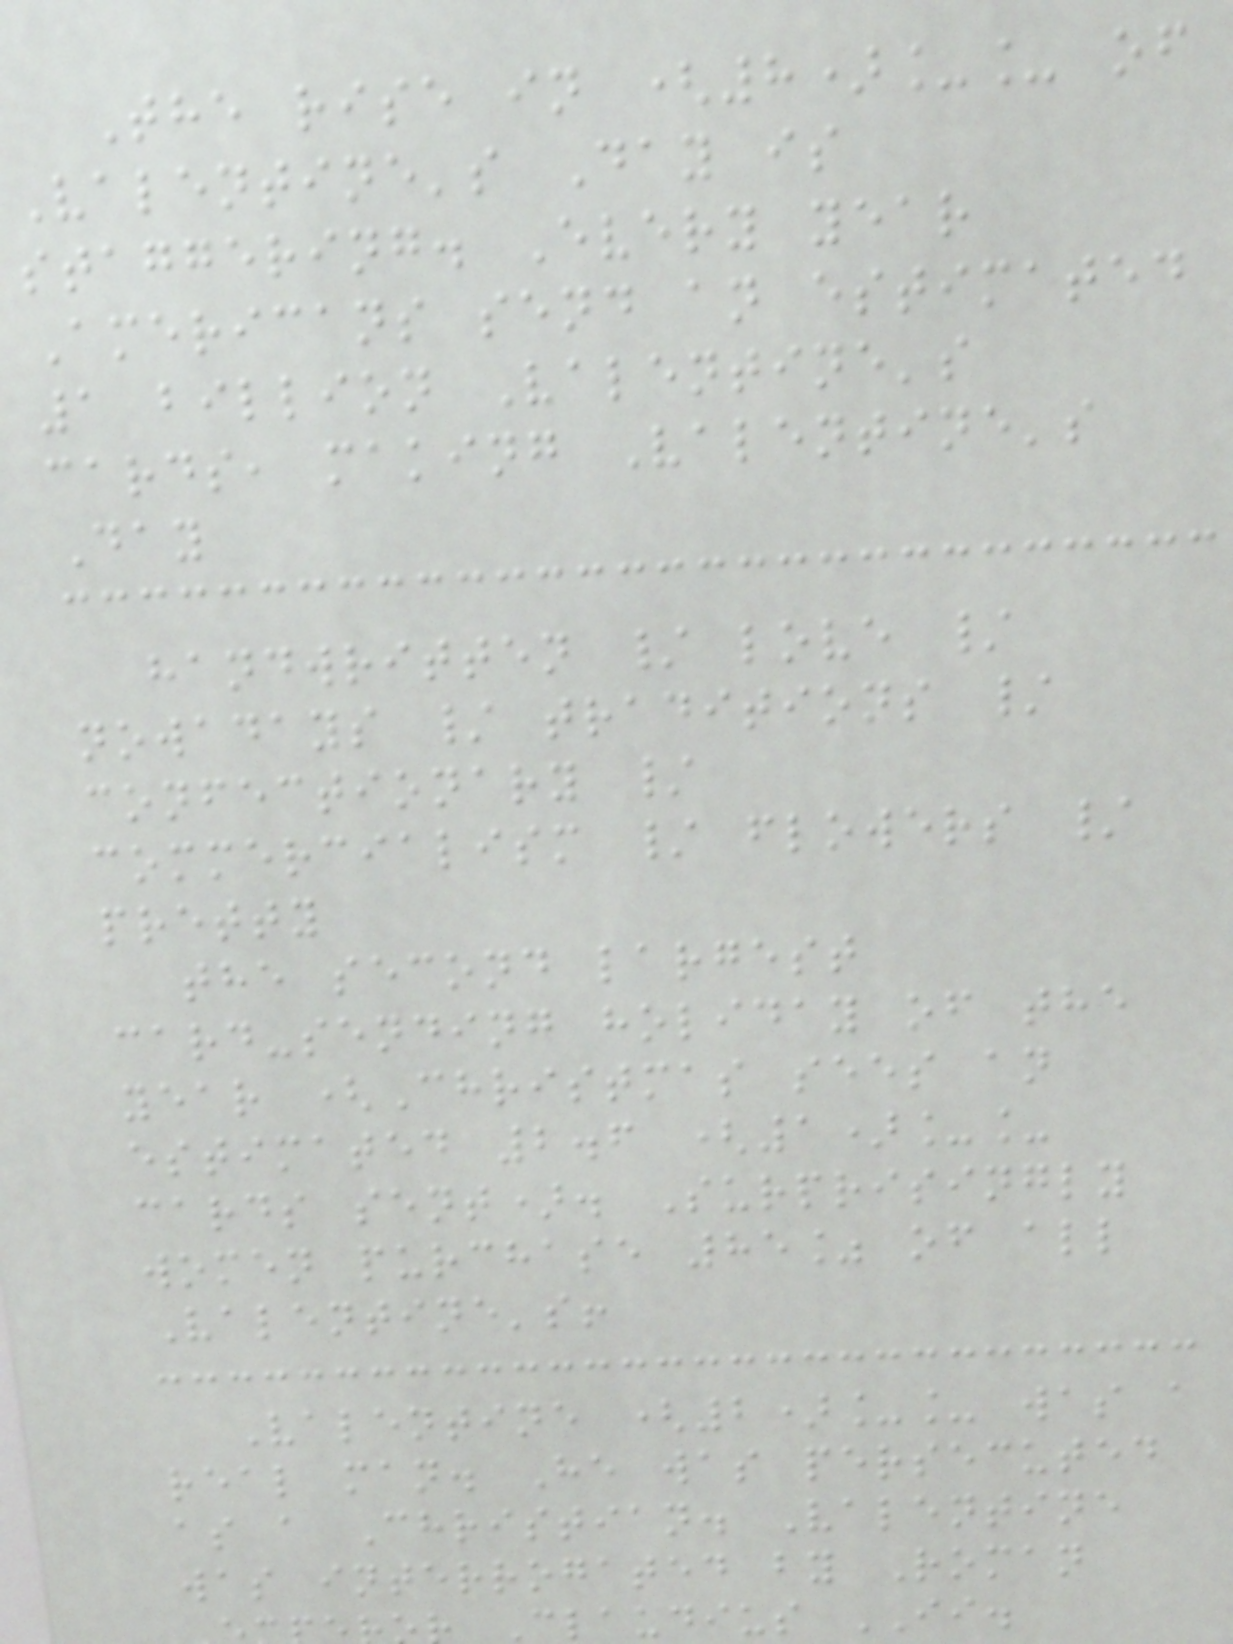The rise in (8)__ of
Valentine's Day is
staggering. Every year
Americans send an estimated
1 billion Valentine's
cards, making Valentine's
Day
handwritten / love /
nowadays / traditions /
confectionary /
commercialism / flowers /
pretty
the second largest
card-sending holiday of the
year (Christmas sees an
estimated 2.6 (1)__
cards sent). Surprisingly
women purchase 85% of all
Valentine's!
Valentine (2)__ was a
real man. He was persecuted
as a Christian. Valentine
was interrogated by Roman
Claudius II.
